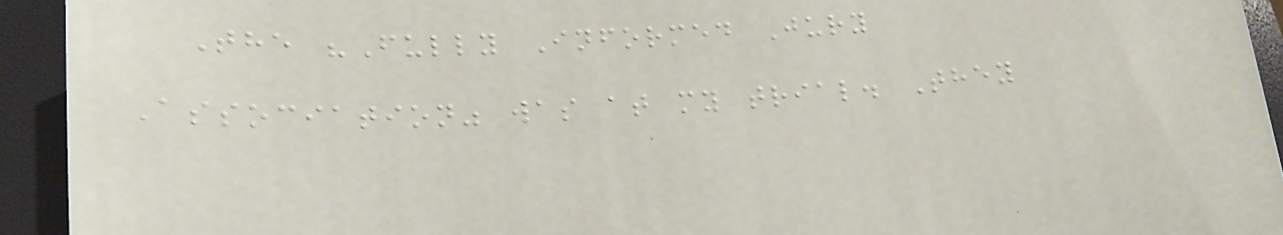The "Fully Informed Jury
Association" was at my trial. They
